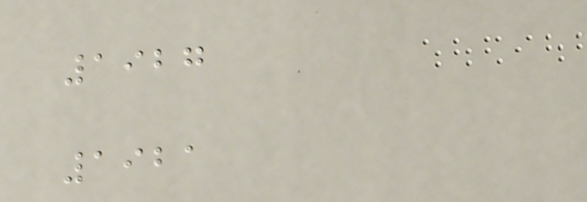1927
1921
